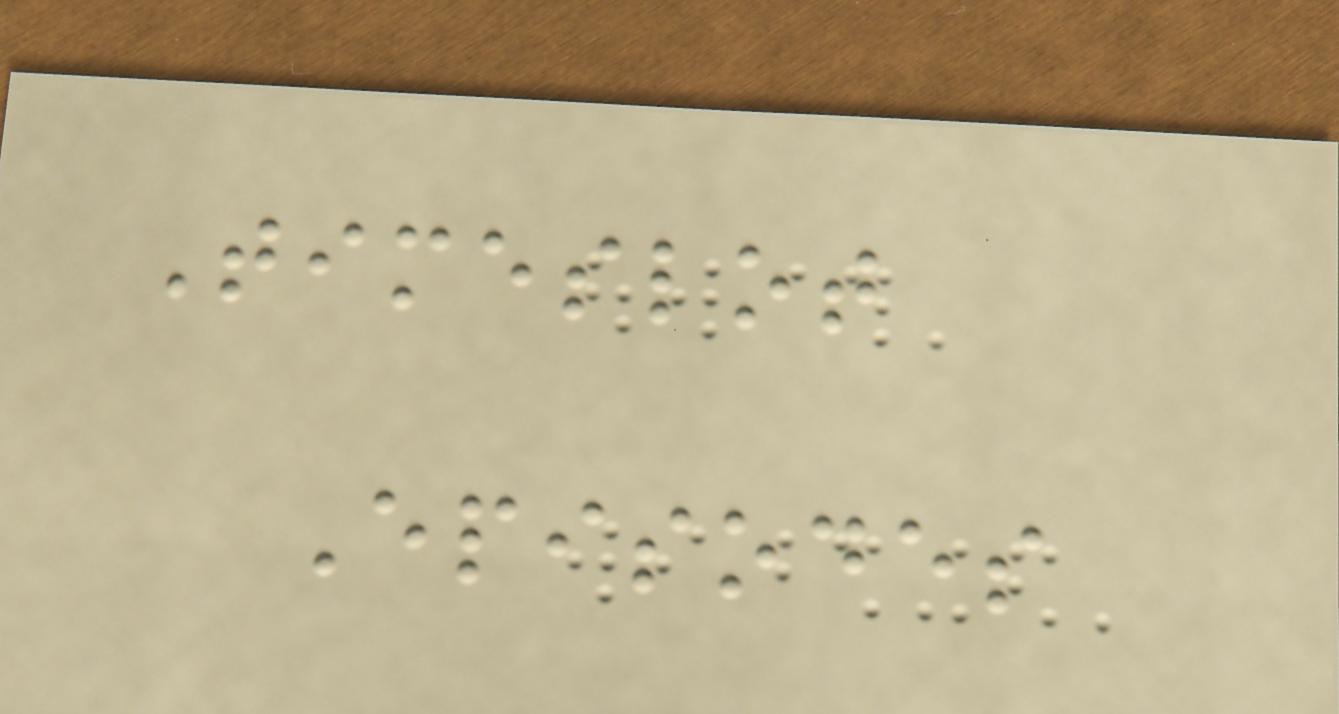Timeslot
Episodes
